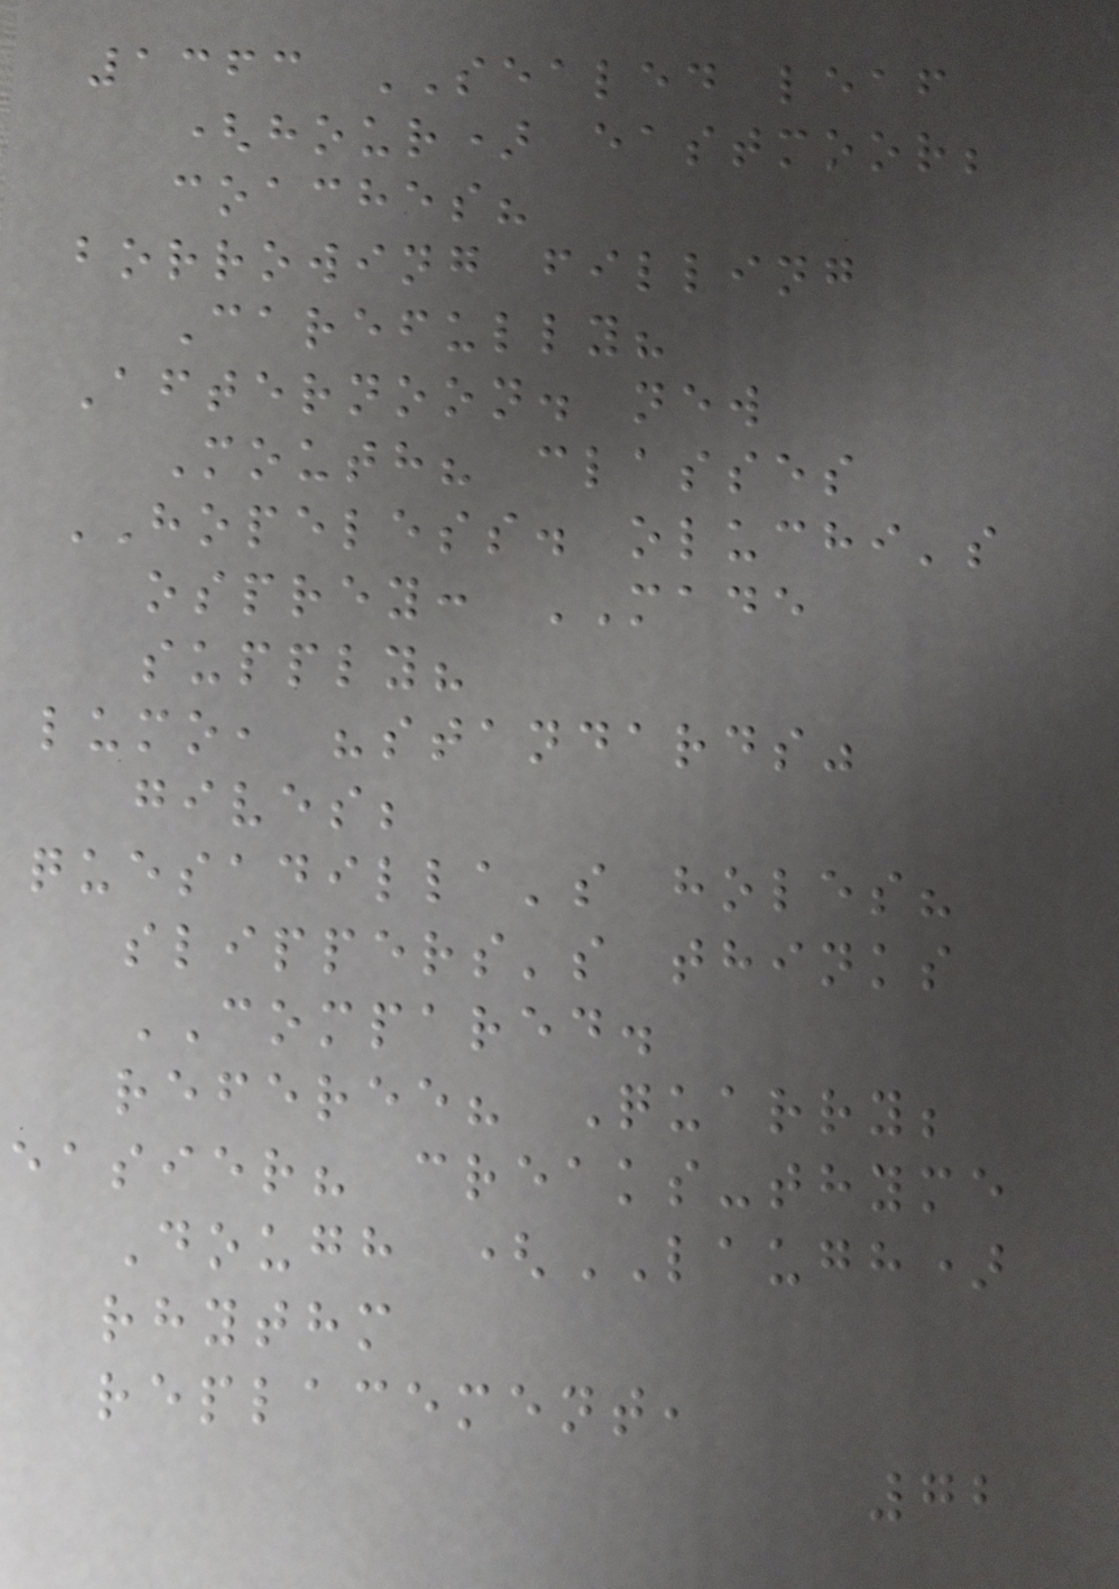1363 SEALED leaf
(hour) eastmoor;
coaches?
borrowing filling
Carefully?
Afternoon. new
Mouth? classes
HOPELESS. oluchi's
osprey: MADE
supply?
lumo, "standards"
gives;
quesadilla's holes?
slippers's thinks
COMPARED.
referee? Quarry;
easier? creaks-thyme
Dough (LAUGH)
rhythm
replacement,
72
